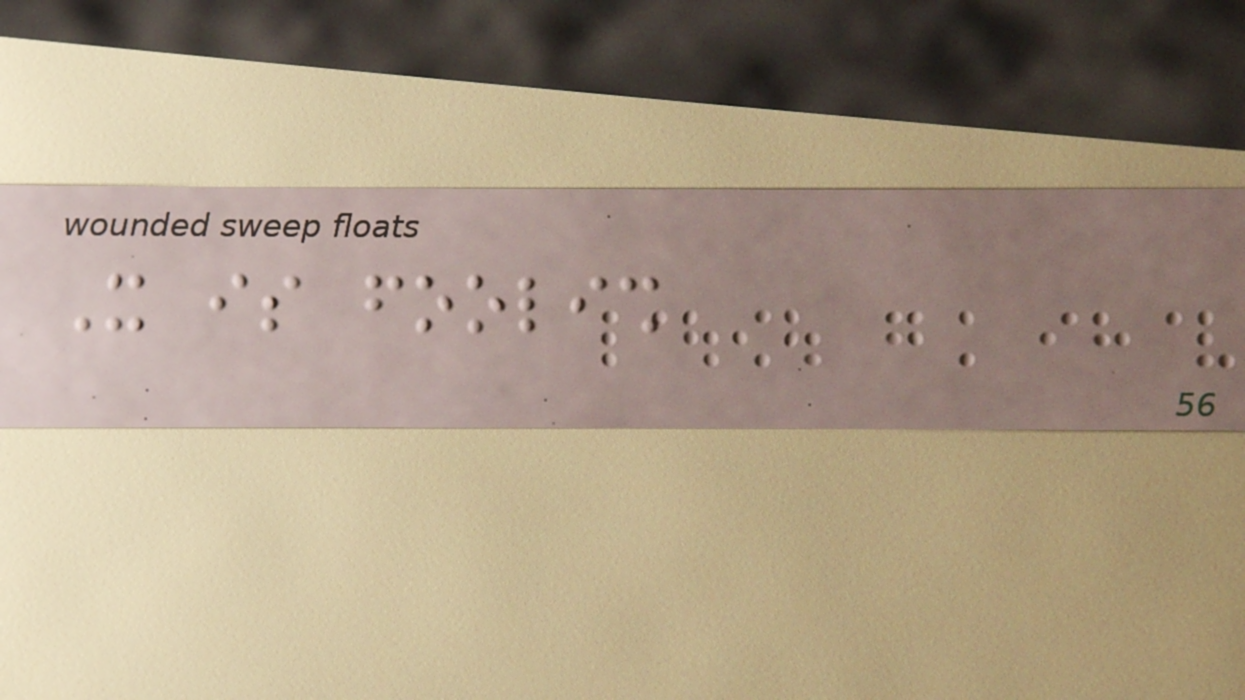It is foolish
